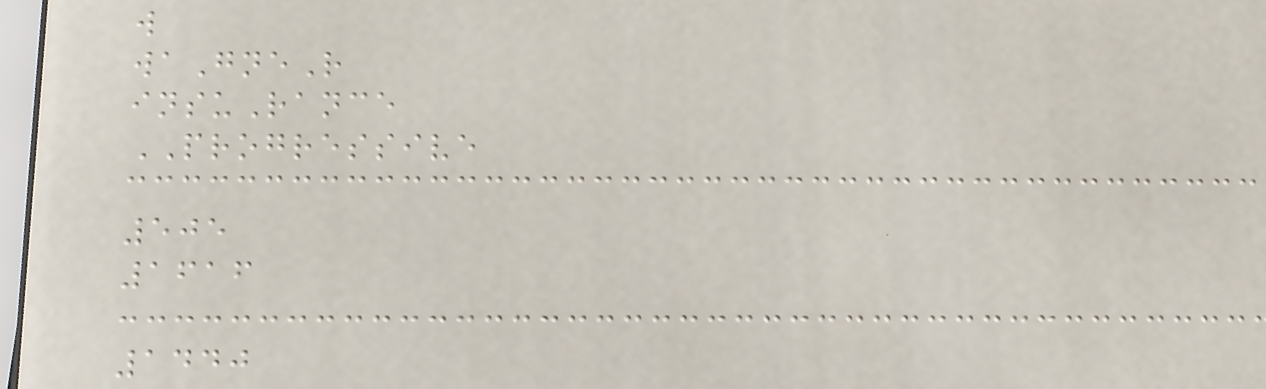w
waGneR
insuRance
PROGRESSIVE
505
1616
1440
